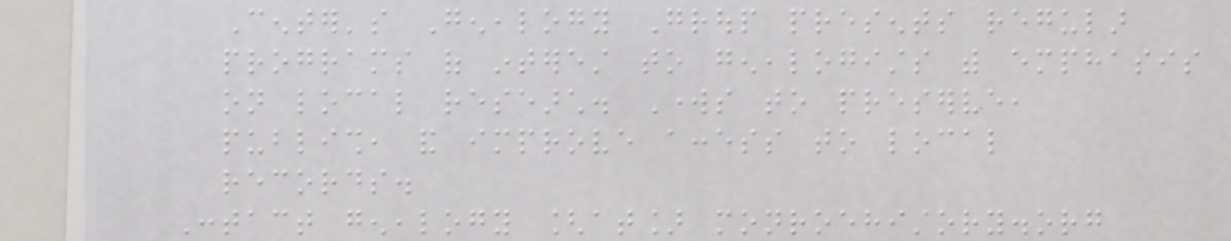Center's Genealogy Group presents regular
programs of interest to genealogists with emphasis
on local research. Works to preserve,
publish, and improve access to local
records.
Contact genealogy [at] monroehistory.org
